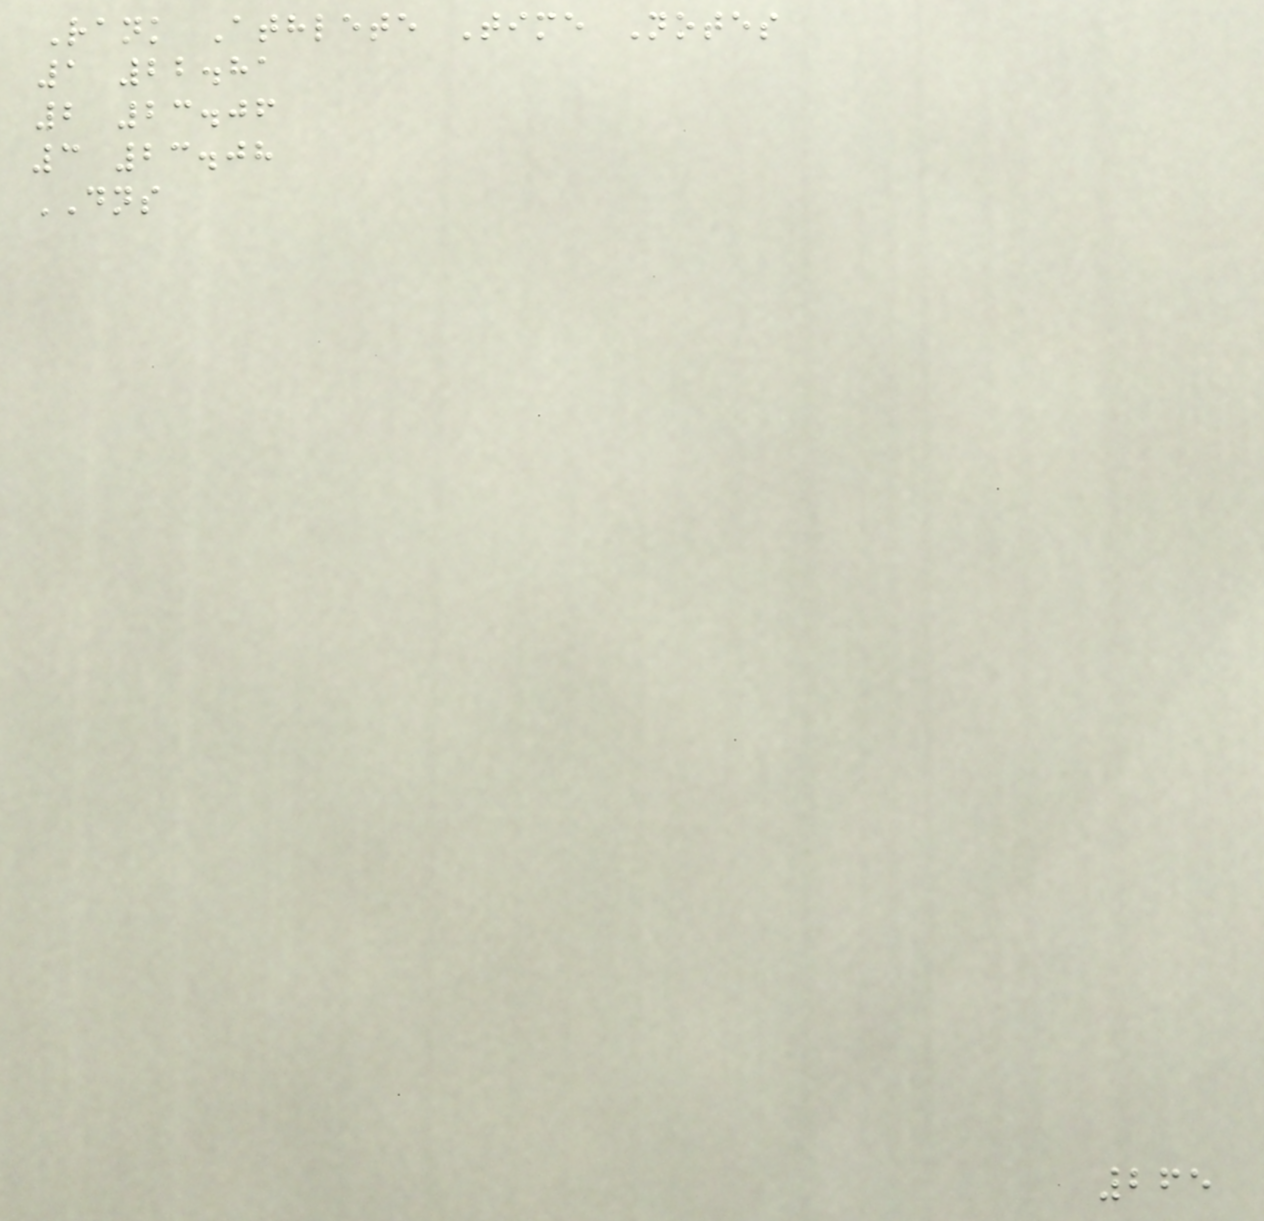Rank Athlete Time Notes
1 22.81
2 23.06
3 23.08
DNS
265
